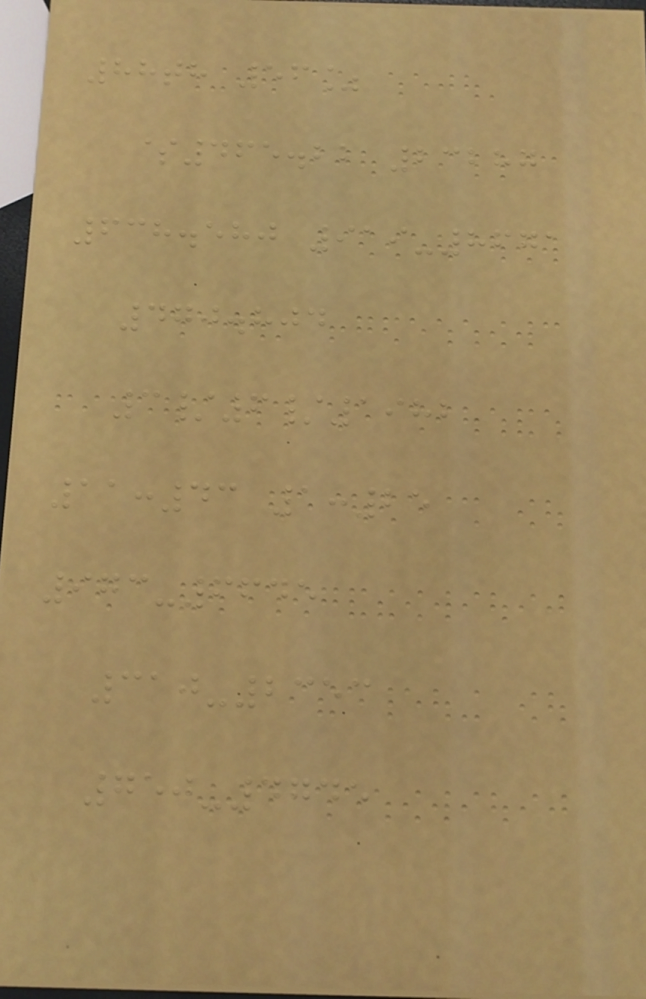88th 56%
$465.22 23287
638.580 919-8671
470.804
3/6/1982
11:43 1:25
973-6645
310-2353
750-4745
